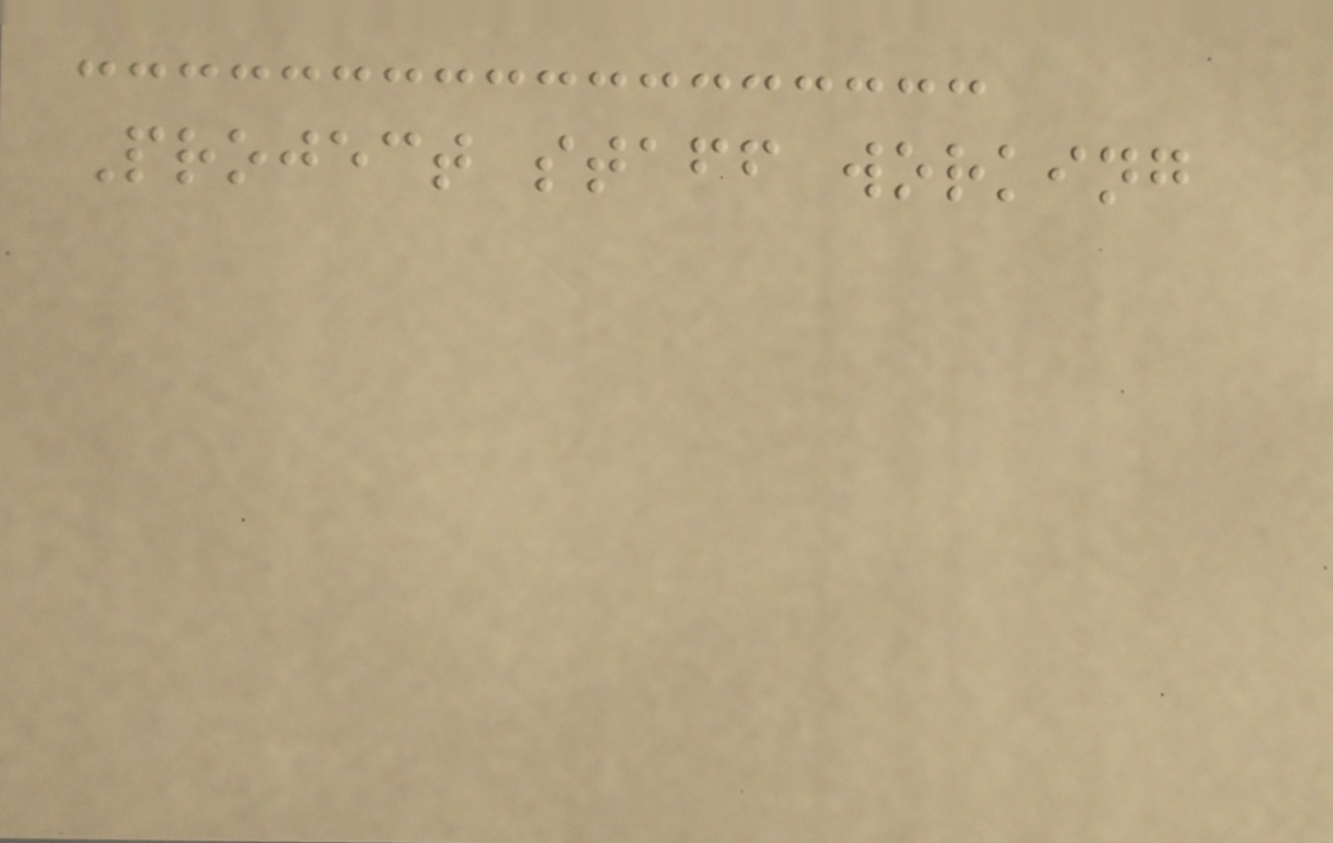Project staff working
